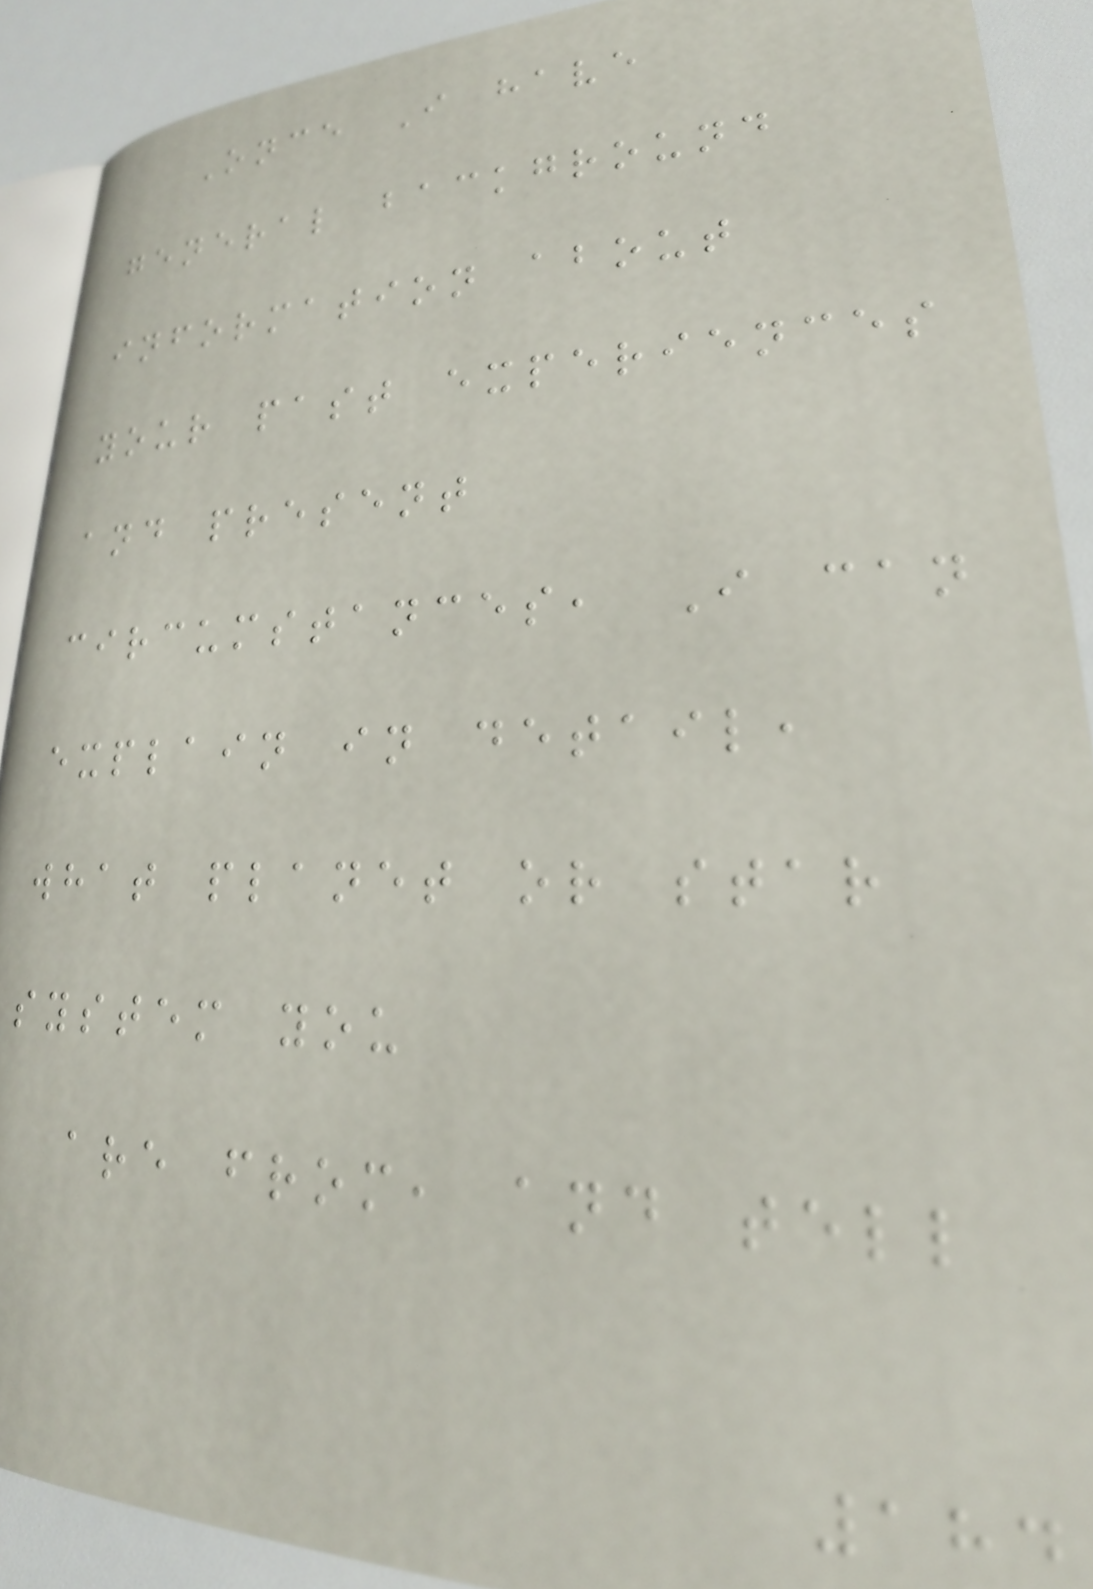Once I have
general background
information about
your past experiences
and present
circumstances, I can
explain in detail,
what planet or star
system you
are from, and tell
184
